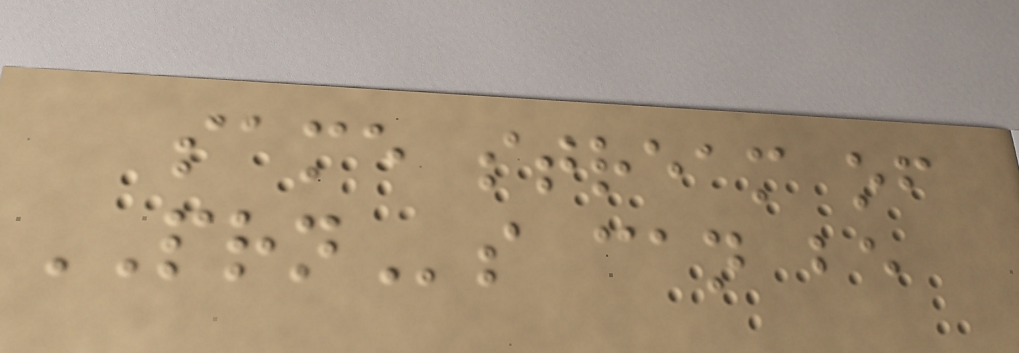same stream of
PRNs can be
